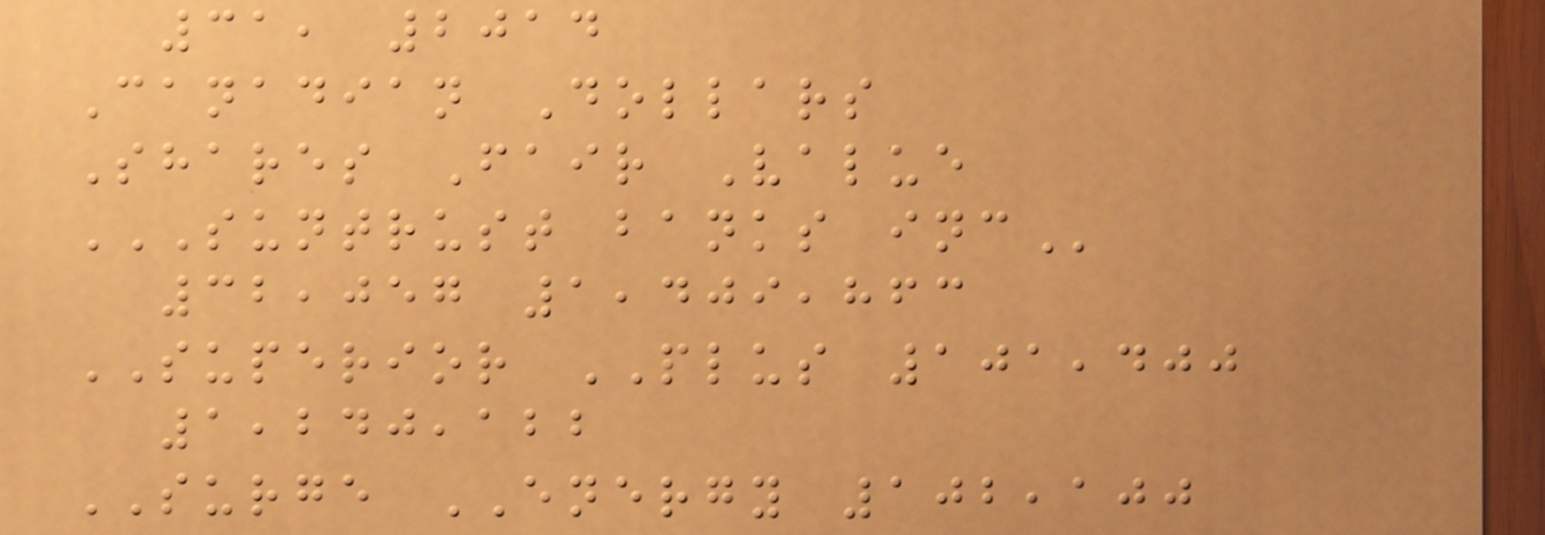31, 2014
Canadian Dollars
Shares Fair Value
SUNTRUST BANKS INC
32,057 1,409,863
SUPERIOR PLUS 101,400
1,240,122
SURGE ENERGY 102,100
